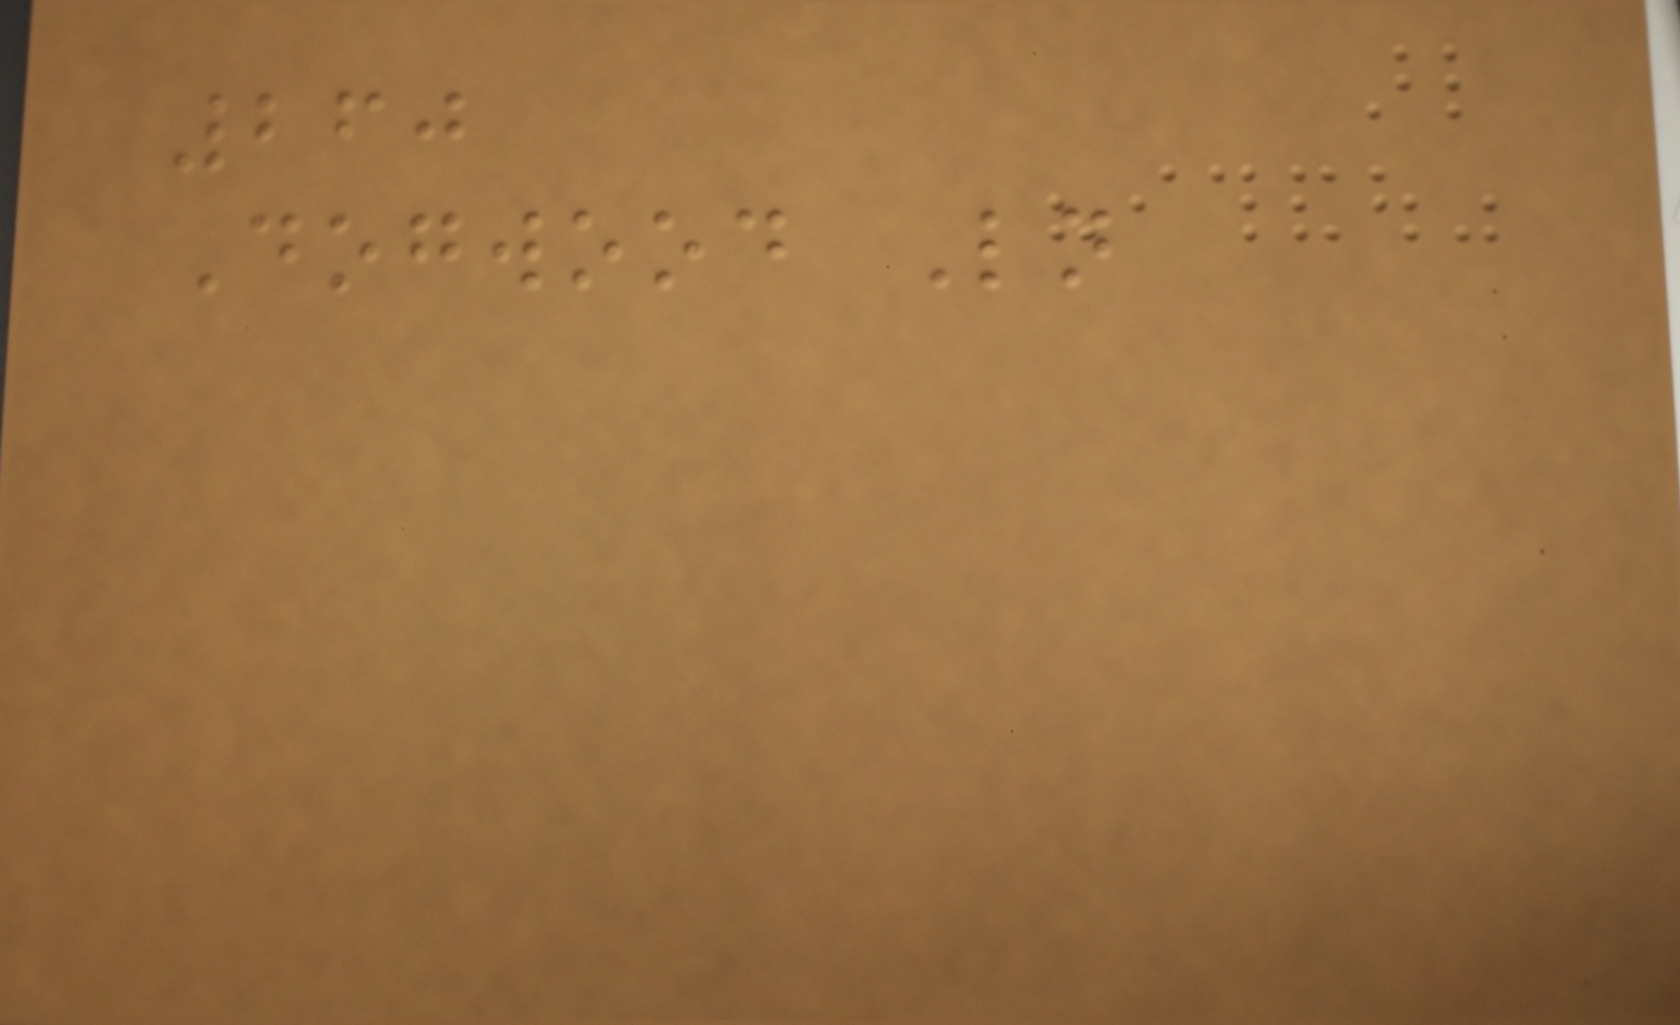260
Dogwood Ln
